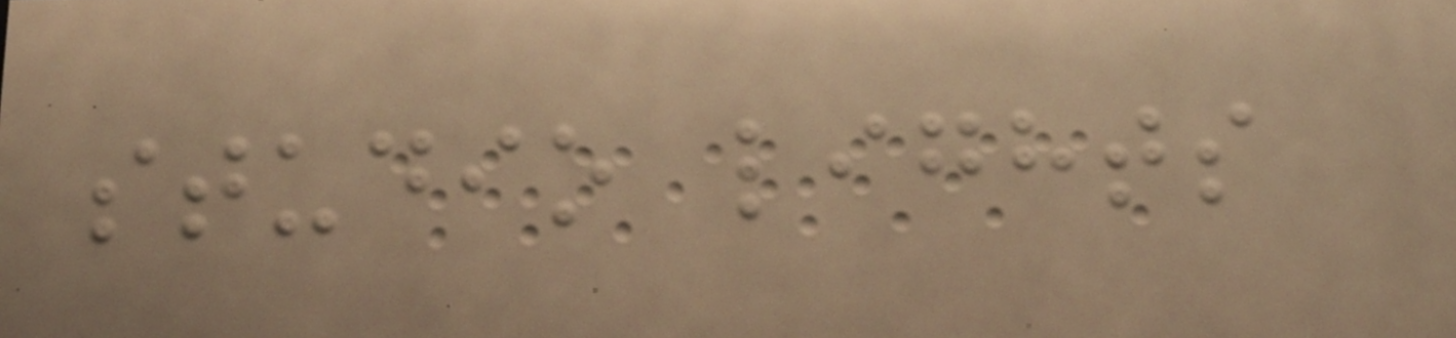studio lights
